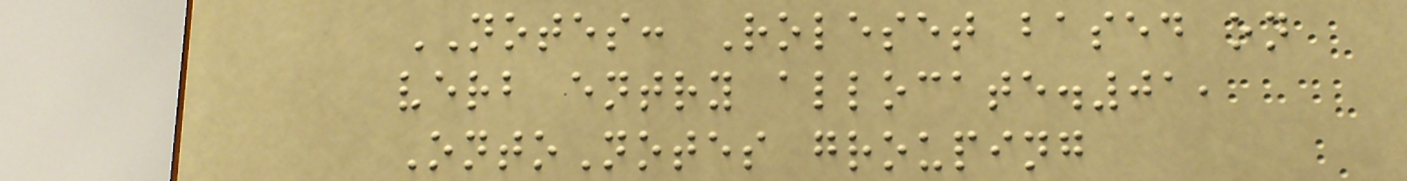NOTES: Roleset based on
verb entry allocate.01,
OntoNotes grouping
